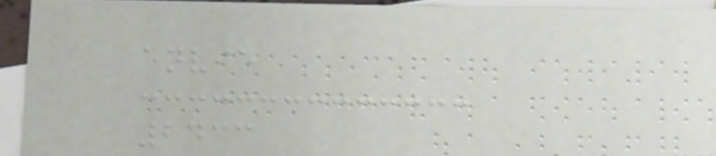envie
2433
